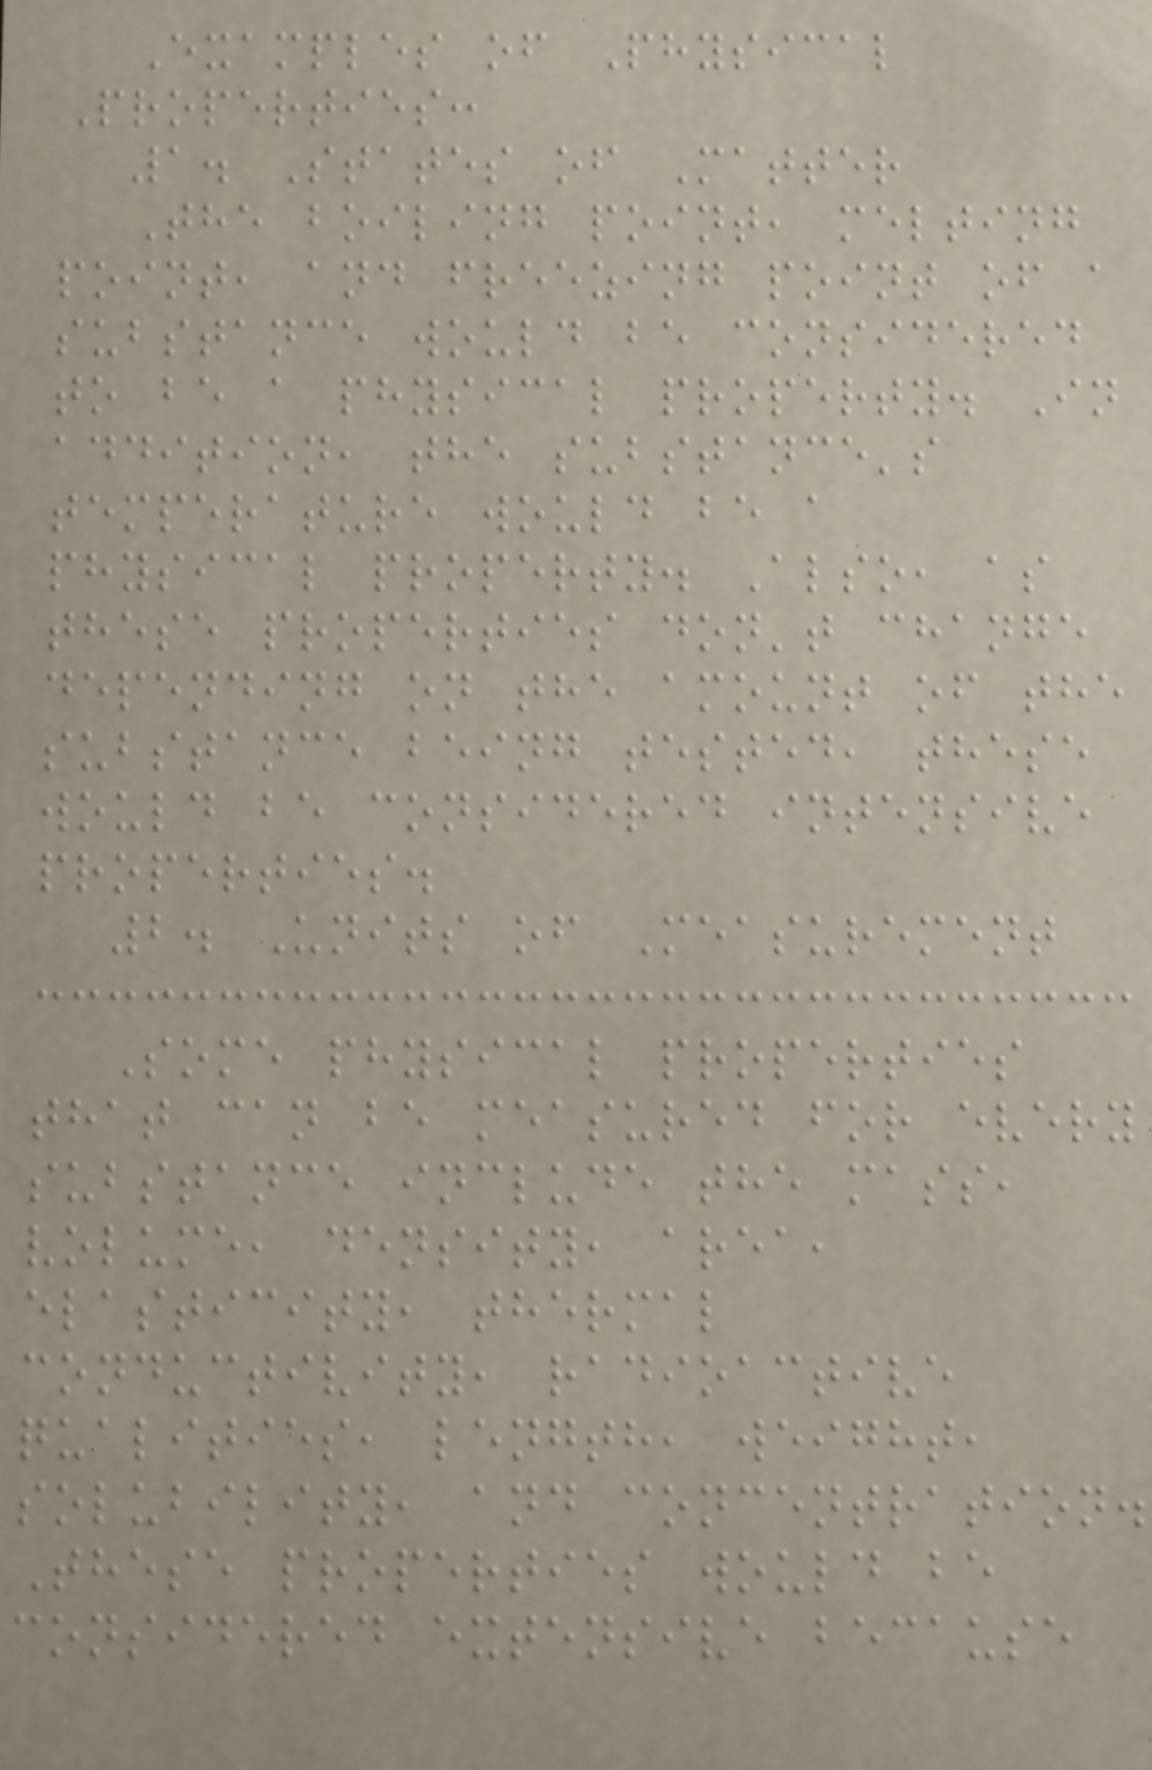Examples of Physical
Properties:
1. States of Matter
The boiling point, melting
point, and freezing point of a
substance would be considered
to be a physical property. In
addition, the substance's
temperature would be a
physical property. Also, as
these properties don't change
depending on the amount of the
substance being tested, these
would be considered intensive
properties.
2. Units of Measurement
Some physical properties
that can be measured for every
substance include the mass,
volume, density, area,
elasticity, thermal
conductivity, radioactive
qualities, length, weight,
solubility, and concentration.
These properties would be
considered extensive because
